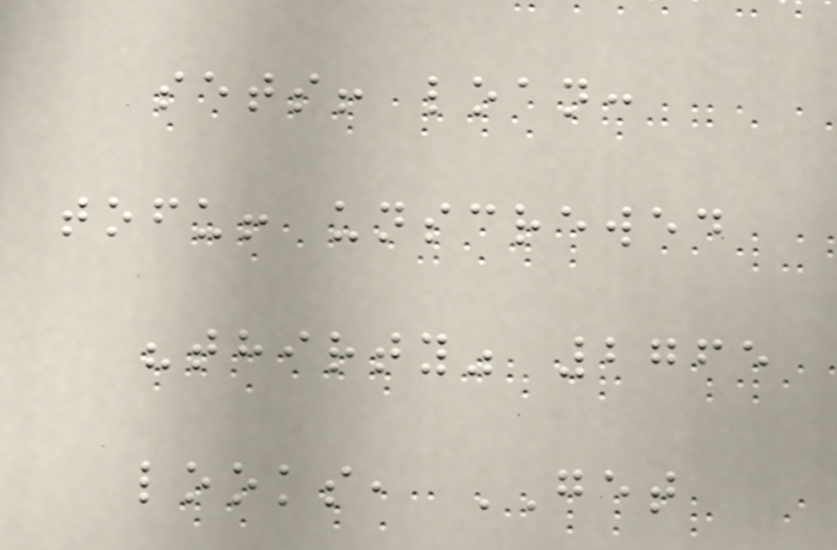sets! loan:
tofu! unscrewed
"thirty" 2765
looks, GET
